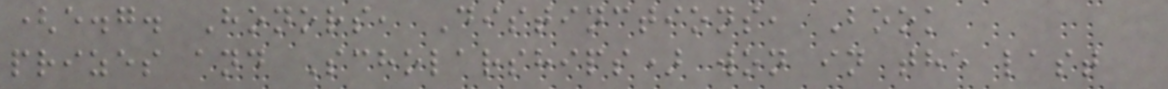(e.g. Honors, Distinctions, Book
prizes and Scholarships) won in the last
